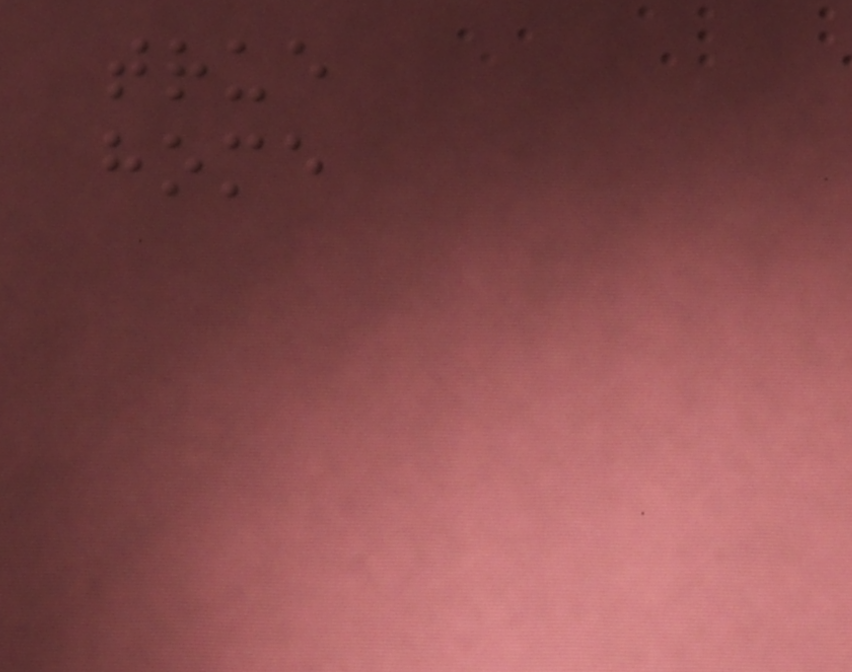true
home
